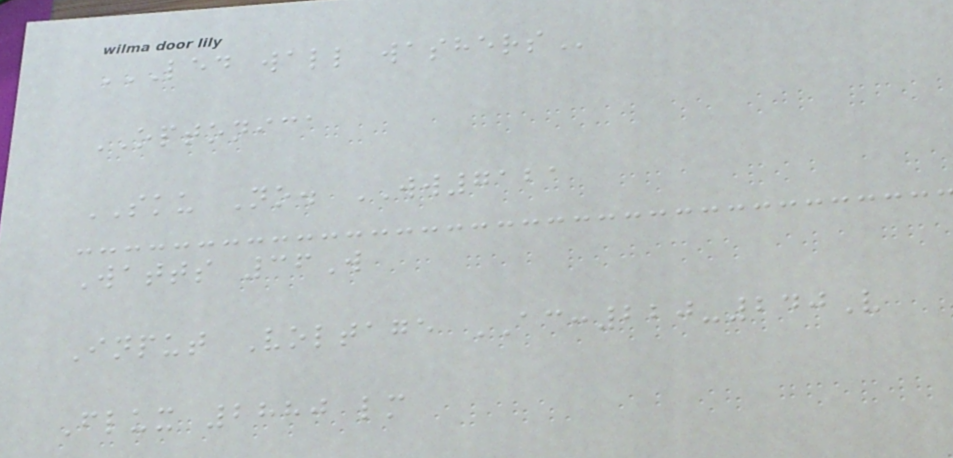LED WALL WASHERS
OPTONICA
SKU No. WW7121
Watts 36W
Input Voltage AC:220-240V
Flux 2880 lm
